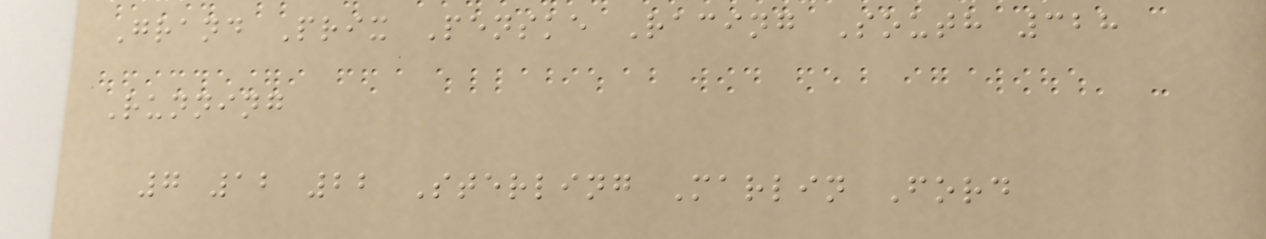Grand Prix Penske Racing South 328
Running
7 12 22 Sterling Marlin Ford
